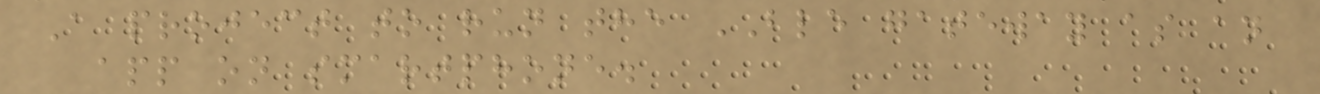A project to run the BLE gateway as an
app on smartphone.
